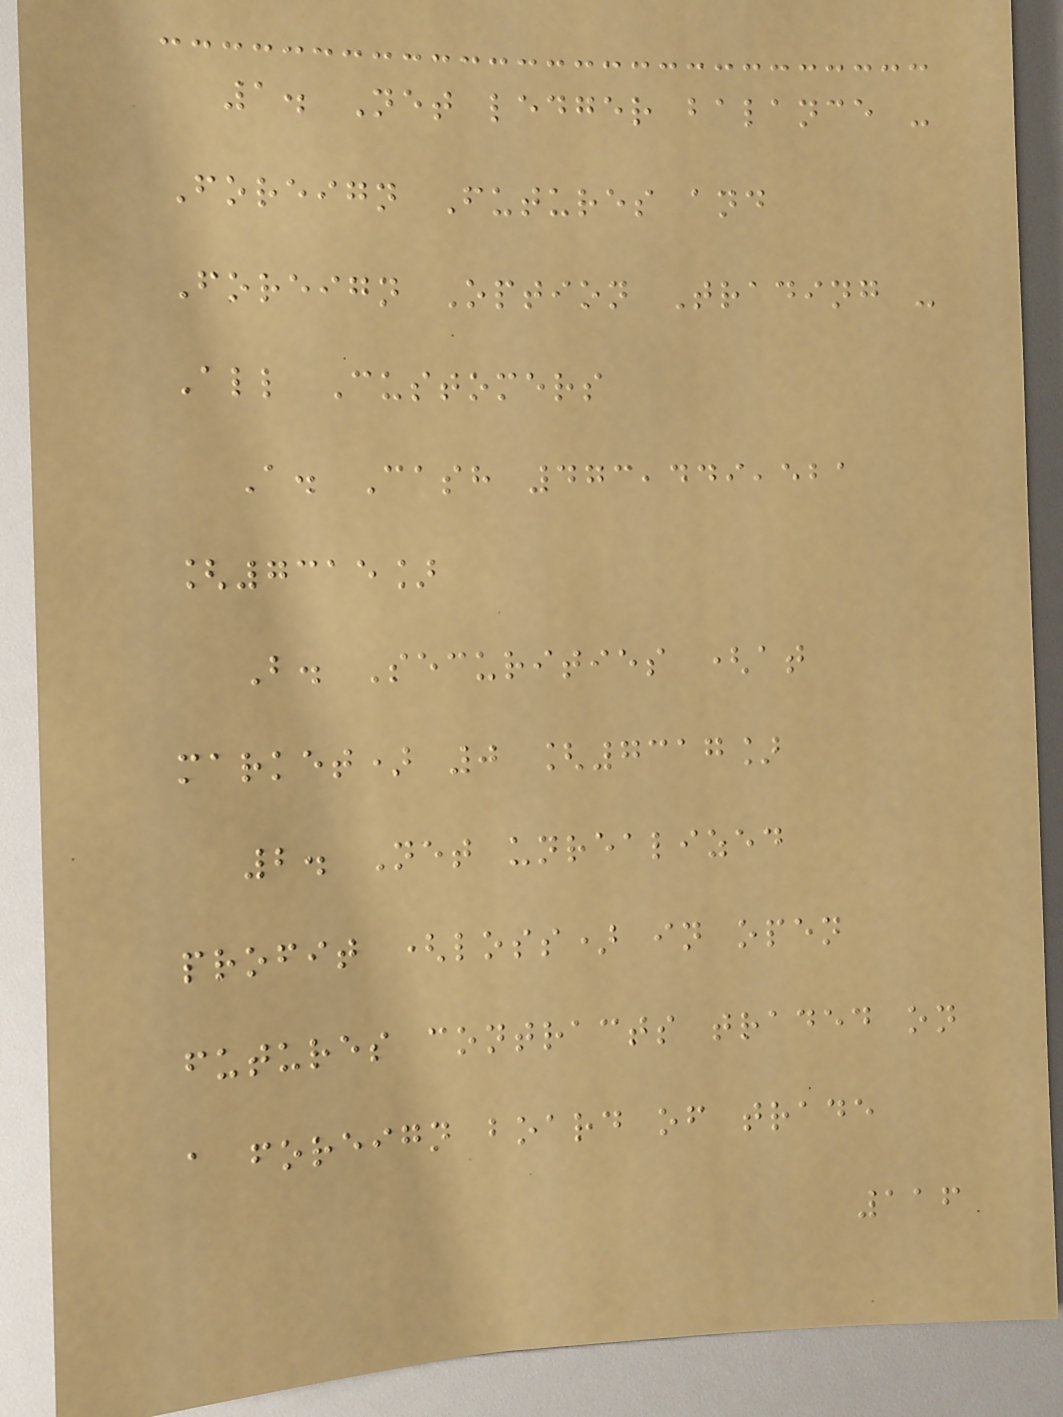1. Net ledger balance -
Foreign Futures and
Foreign Option Trading -
All Customers
A. Cash 473,449,521
[7315]
B. Securities (at
market) 0 [7317]
2. Net unrealized
profit (loss) in open
futures contracts traded on
a foreign board of trade
116
